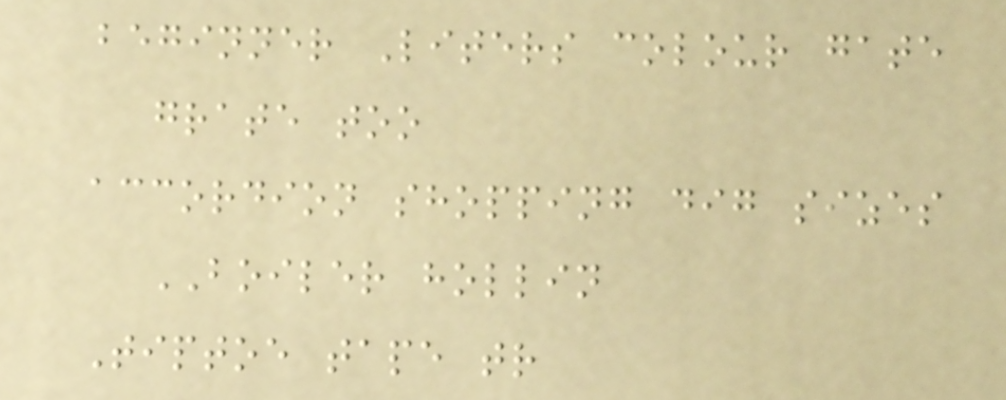beginner Liters colour gate
grate too
accordion shopping dig sizes
BOILER hollin
Tiptoe tape tr
